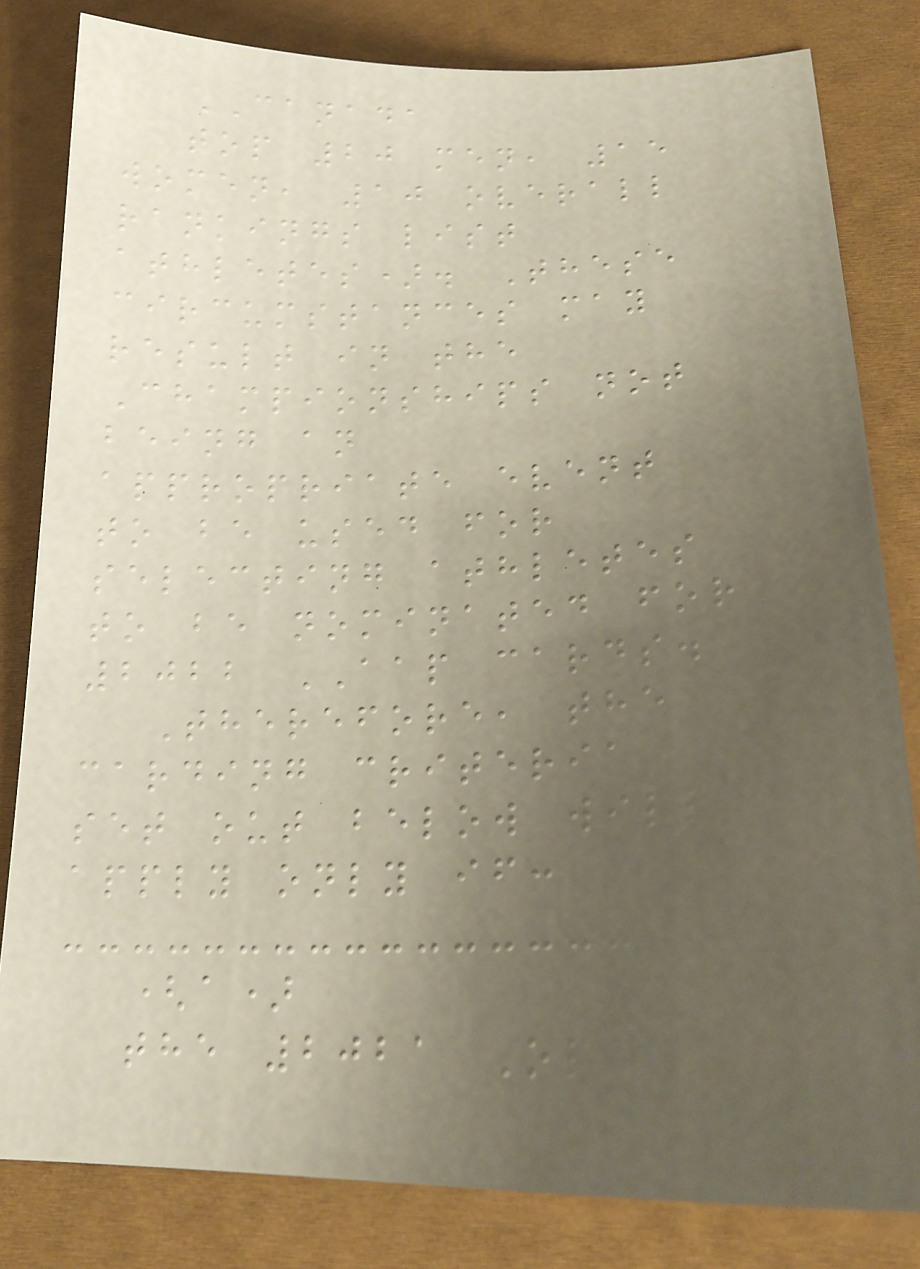CANADA
top 20 men, 15
women, 10 overall
rankings list
athletes). These
circumstances may
result in the
Championships not
being an
appropriate event
to be used for
selecting athletes
to be nominated for
2022 AAP cards.
Therefore, the
carding criteria
set out below will
apply only if:
(a)
the 2021 Open
